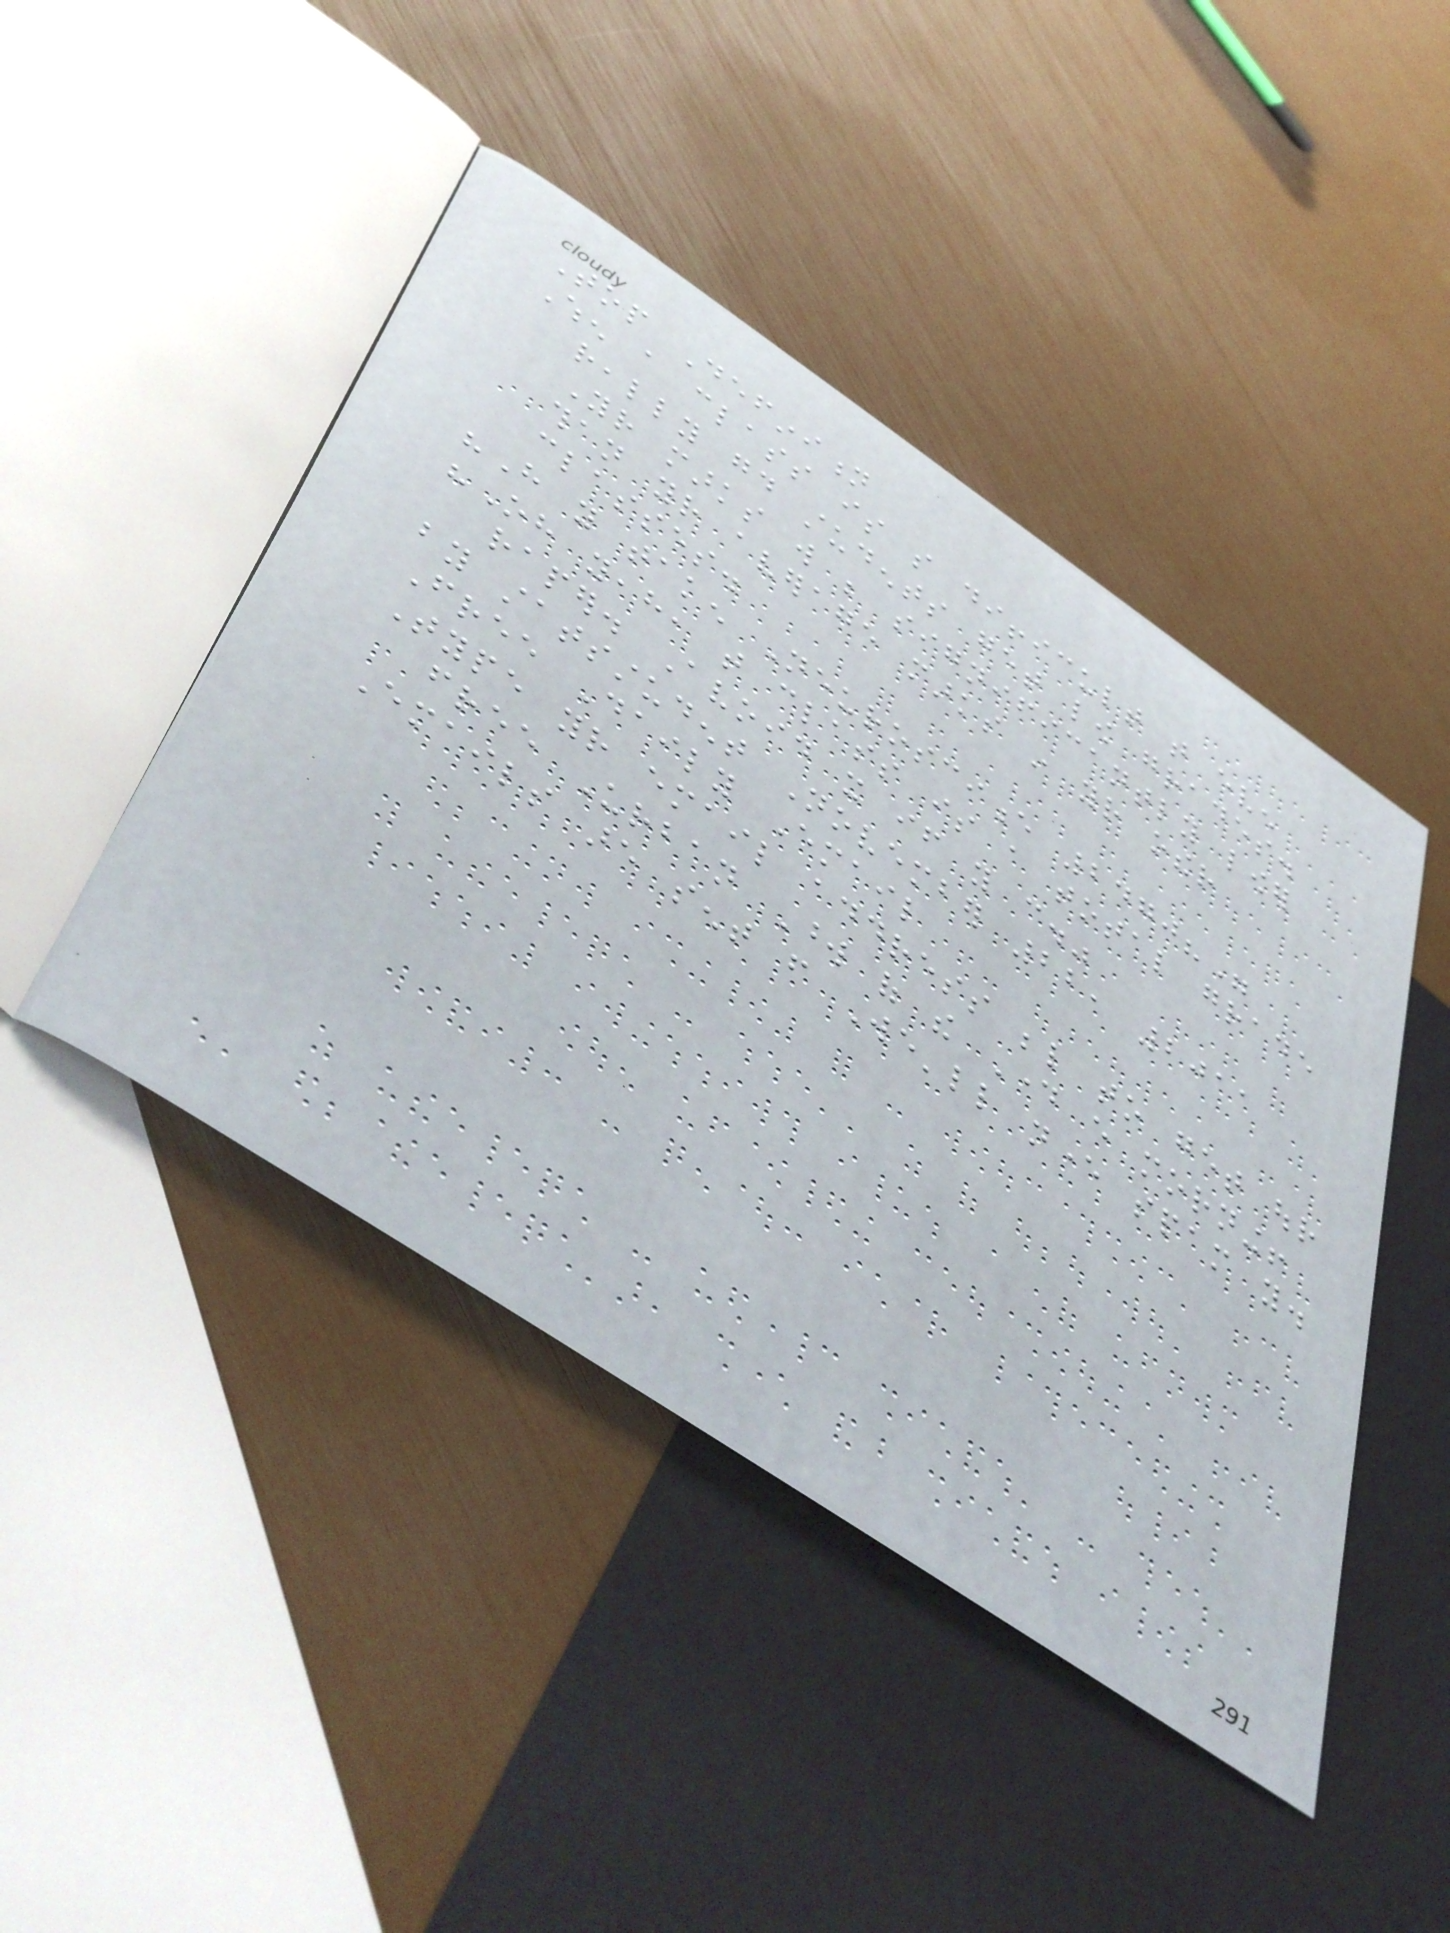Top Definition
When a class is so difficult that even
really good students get low grades.
Your marks will be significantly lower
than your average marks in your other
classes.
"Have you taken Neuroscience 2470?"
"Oh yeah, that class is a total grade
raper. Avoid it if you can."
by statsstudent November 22, 2011
Free Daily Email
Type your email address below to get our
free Urban Word of the Day every morning!
Emails are sent from We'll never spam you.
